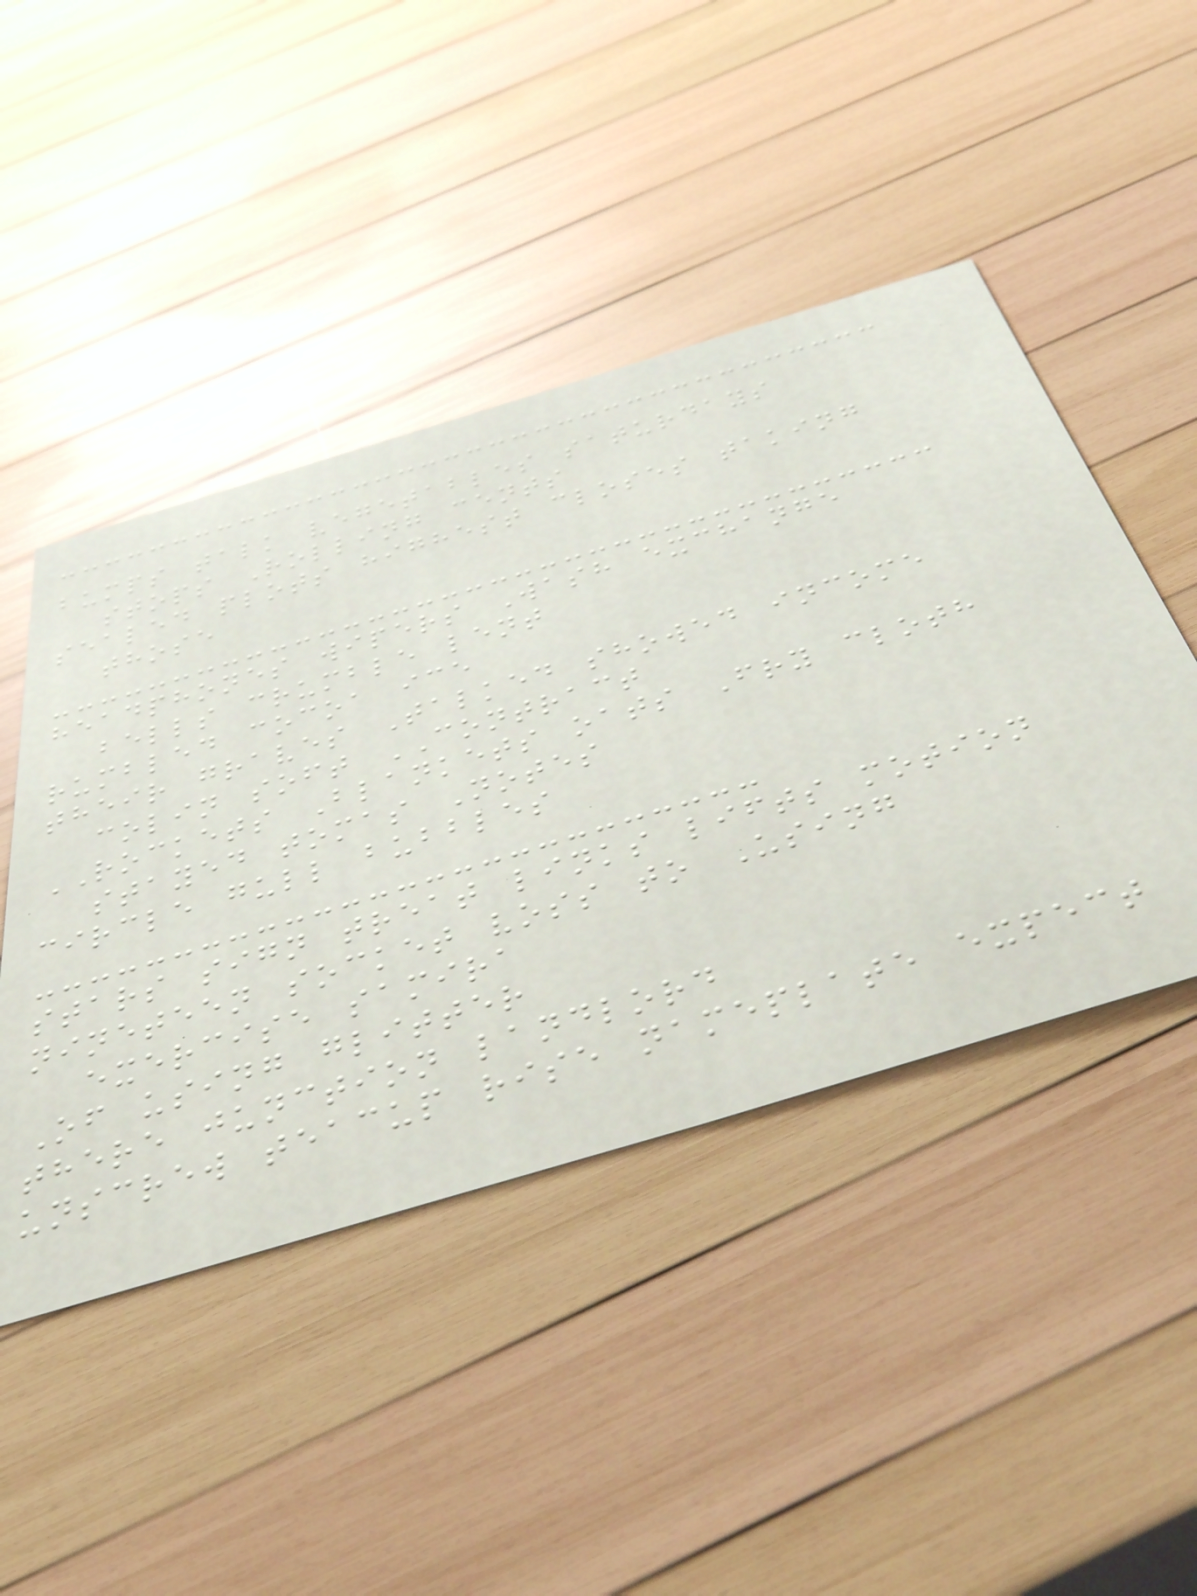bumps talk vegetables saturdays
stops Rolling cents
sealed plots highest closes taking
those
headphones wipers Wash exchange
bells crumble lent
rumbled cocoa ice
their graves Talked showed income
colin soft CONTRACT
ROCKETS Blankets oats Fry cloth
stayed tomas Notes
circle gull bubbles
stars sign treat links lifts motion
nineteen socket voss to Using
exercise samira
Of using glitter
there junction landlord
unscrew teacup rise nameplate expect
